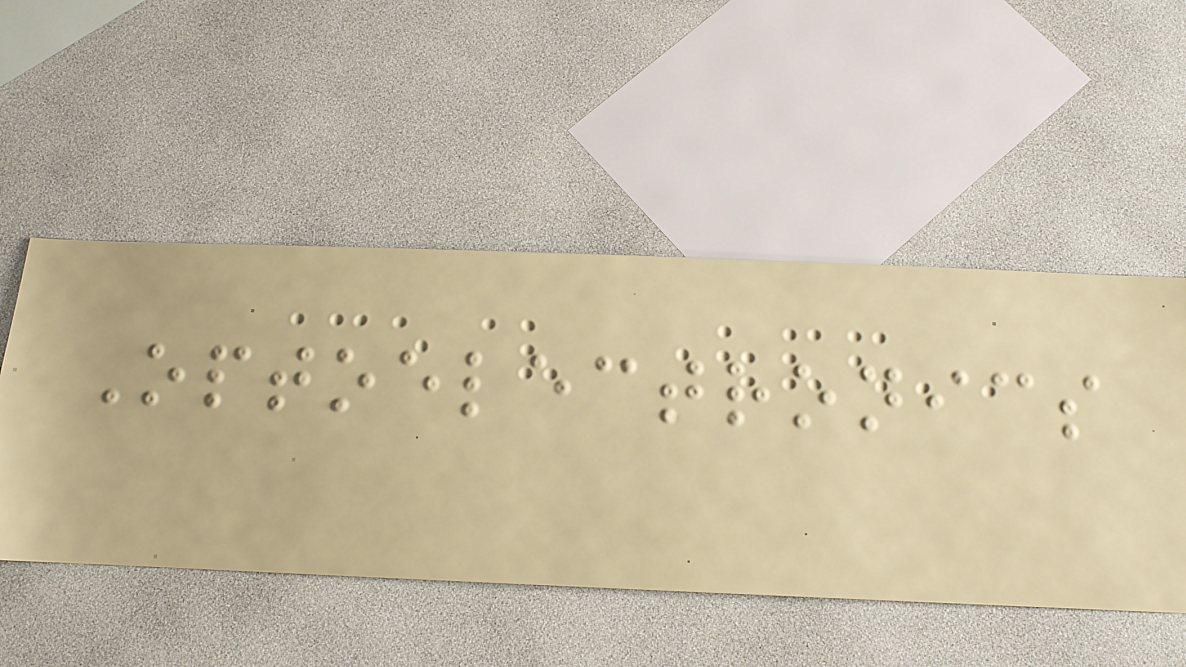Optoelectronics
